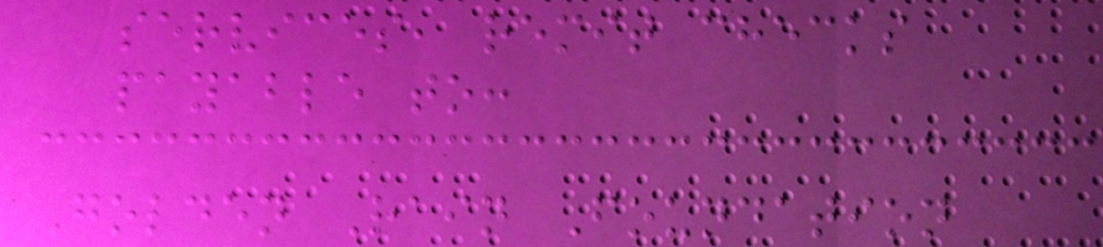services, remit checks
payable to:
Golden Rain Foundation
